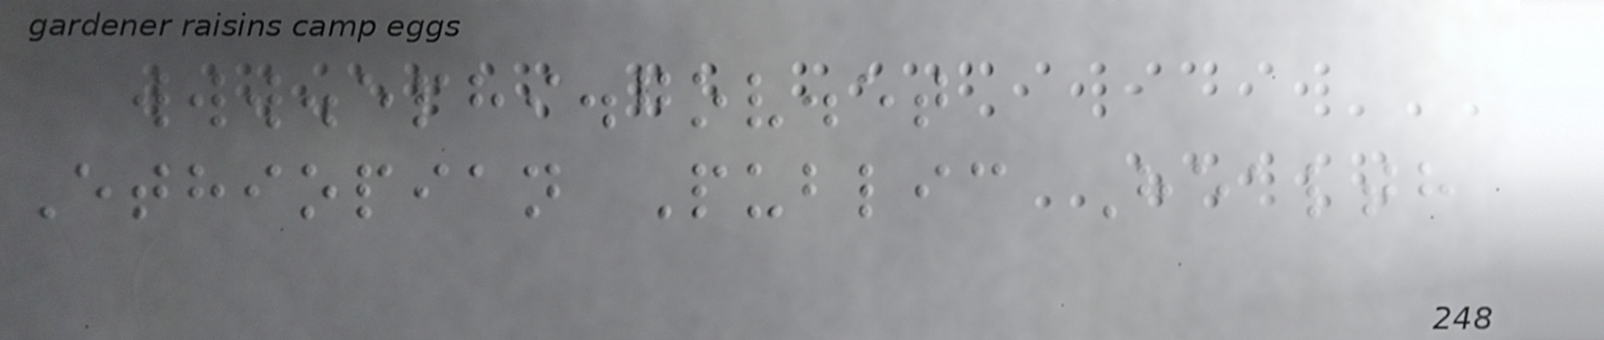www.ephi.gov.et
Ethiopian Public Health
